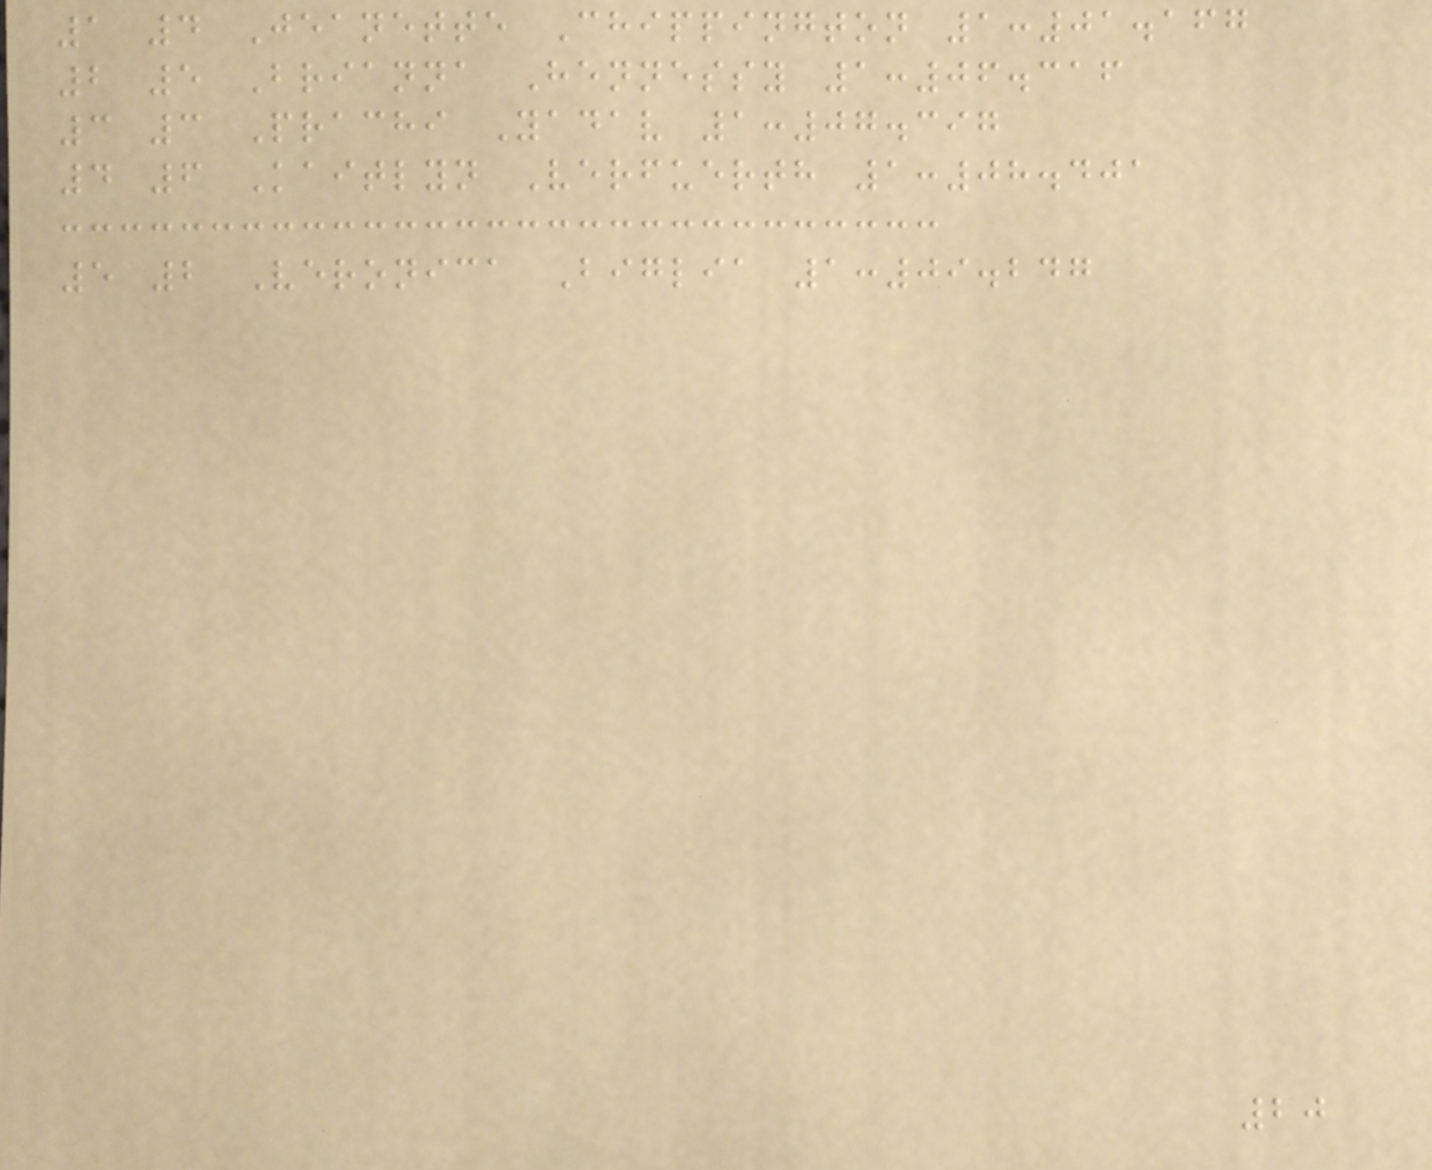1 4 Jeanette Chippington 1:01.167
2 5 Brianna Hennessy 1:06.316
3 3 Prachi Yadav 1:07.397
4 6 Kaitlyn Verfuerth 1:08.401
5 2 Veronica Biglia 1:09.247
20
